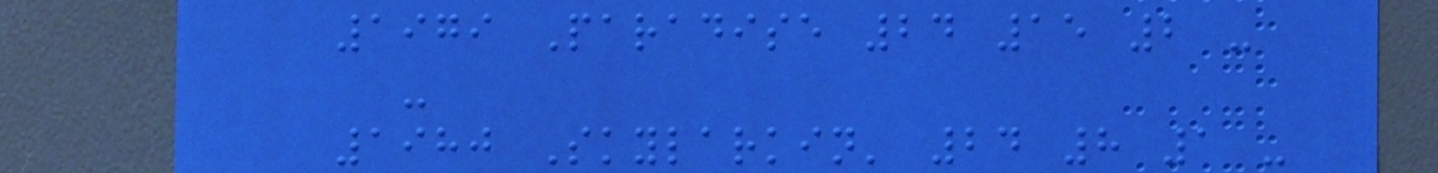1979 Paradise 24 15 2 -
-
1980 Skylarkin' 24 8 1 -
